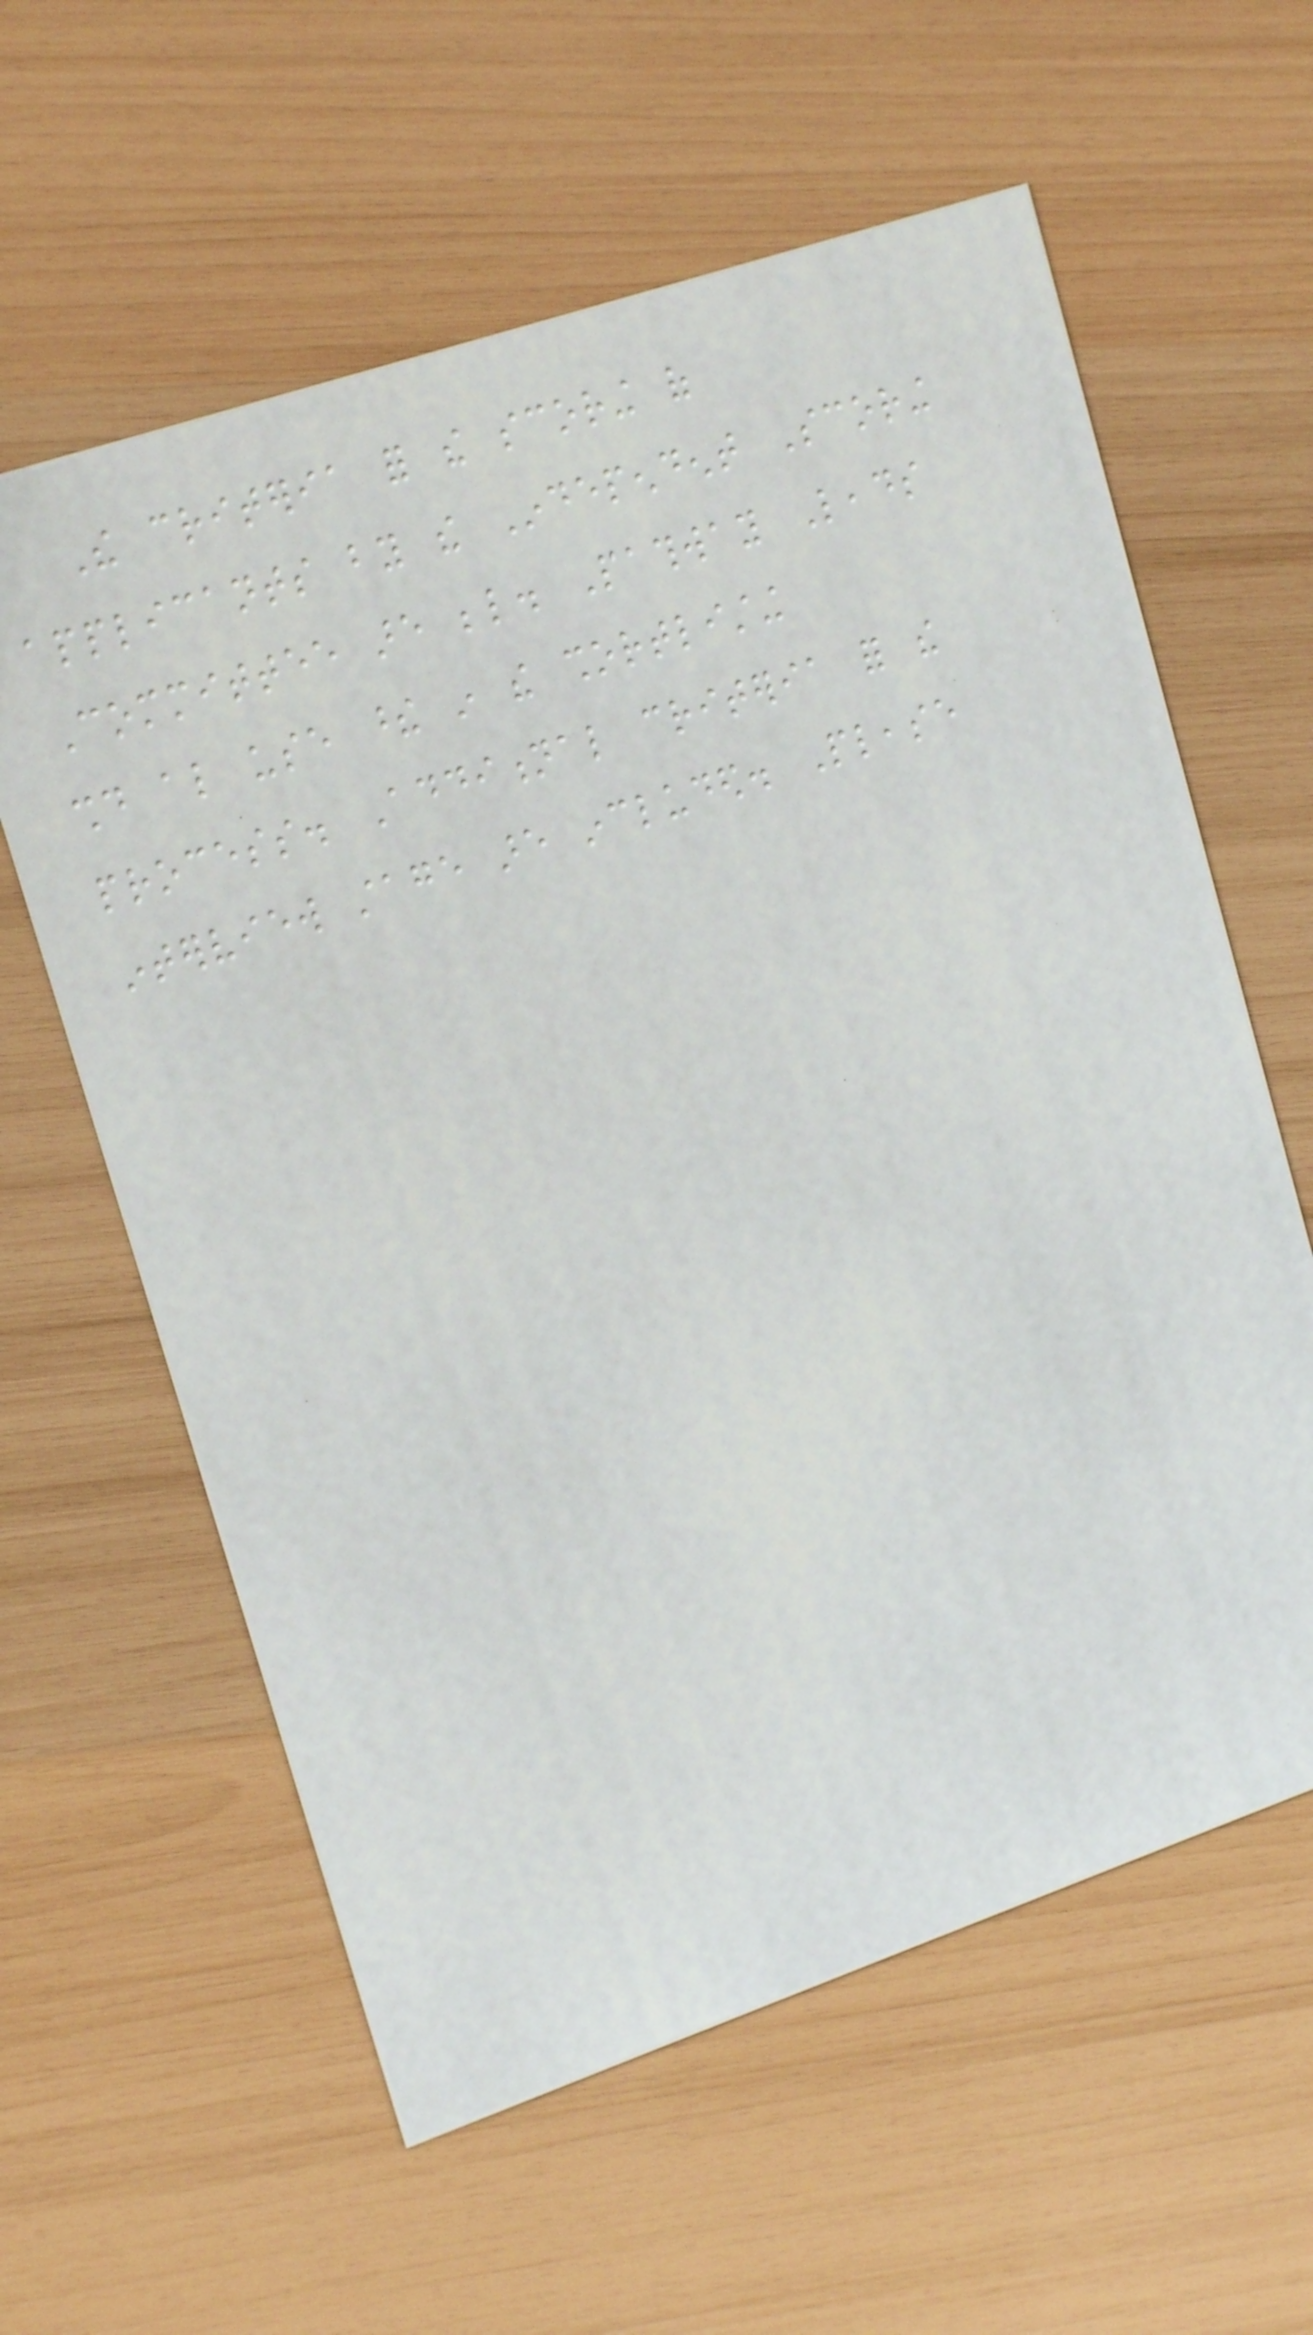The criteria for the scoring of
applicants by the Independent Scoring
Committee are below. Pathway Leads
should also use these in the shortlisting
process. Additional criteria for the
interview stage are included. Please
